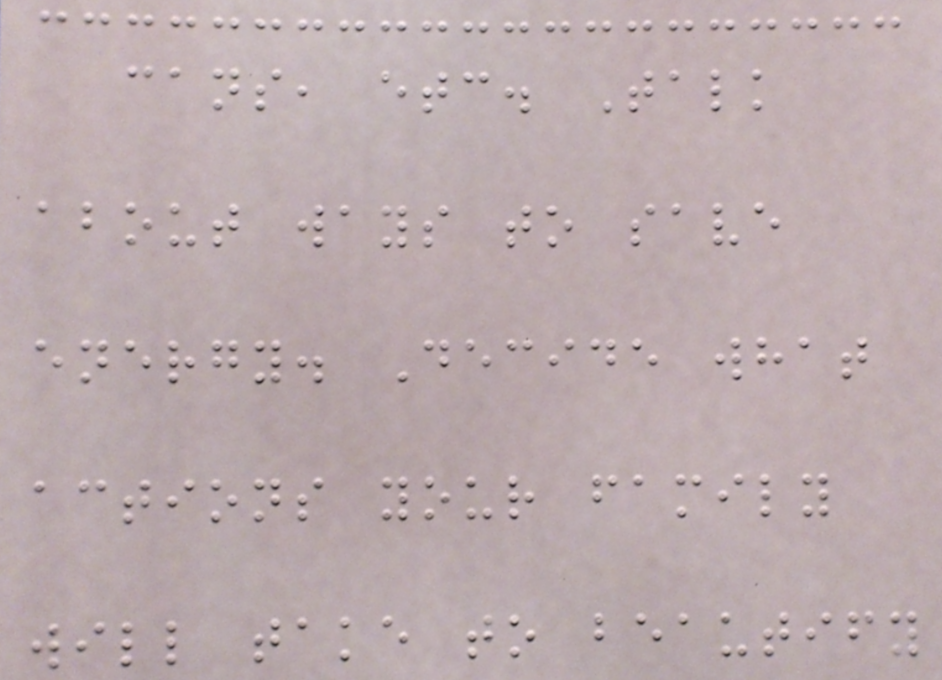cans, etc. Talk
about ways to save
energy. Decide what
actions your family
will take to beautify
